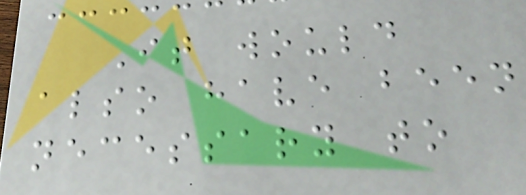It would
also have been
necessary to
